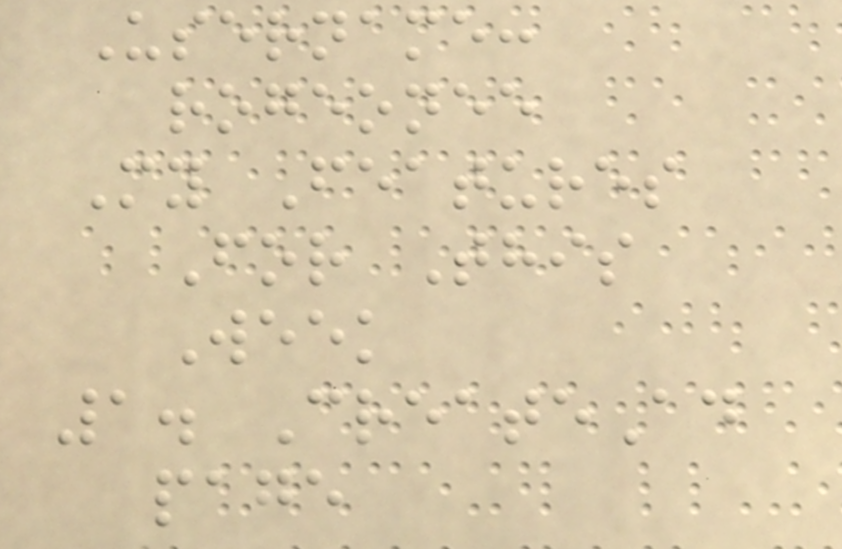Username:
rogeonee
My Features
For This
Week
1. CreateAd
page
